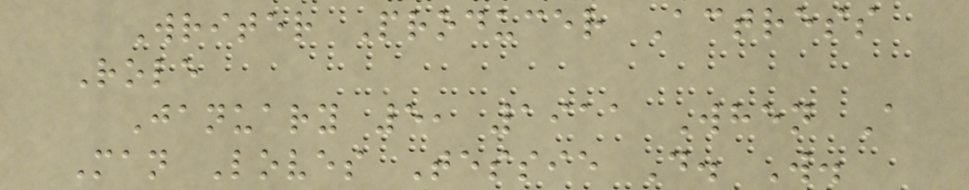Writer Producer Actress
Role
January 5, 1911 When A
Man Loves Tessie D. W.
